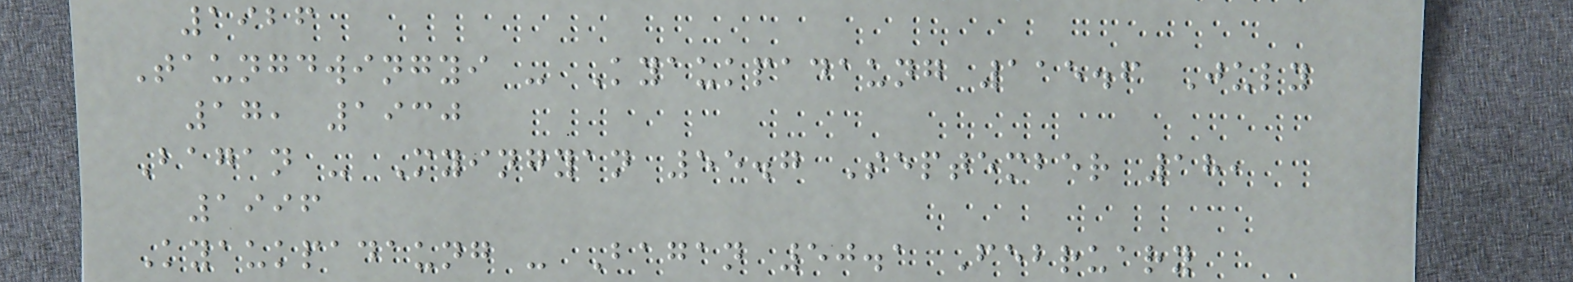1926
Taungdwingyi - Kyaukpadaung 115.6 July
17, 1930
Bagan - Myingyan 55.7 September 18,
1996
Kyaukpadaung - Bagan 50.1 February
